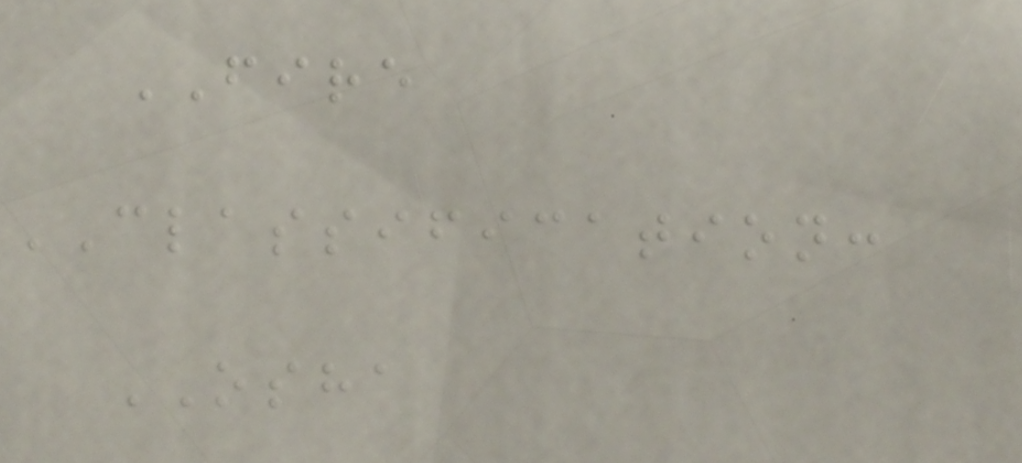FIRE
CLASSIFICATION:
OSHA
